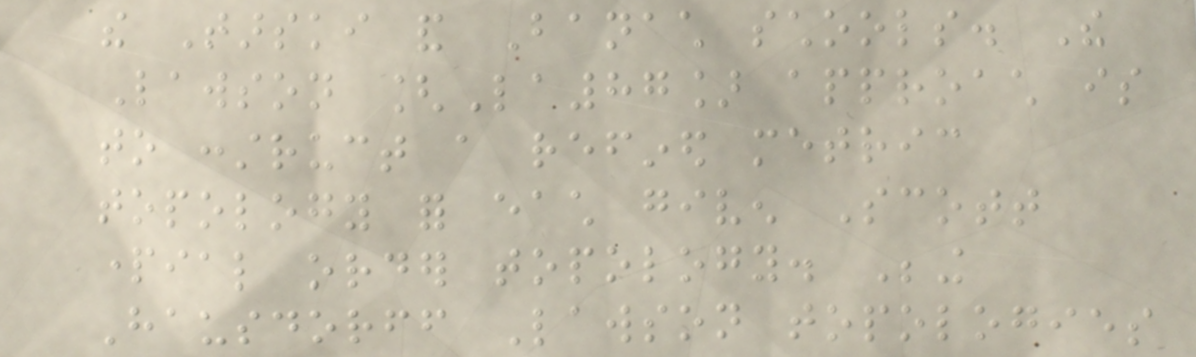the Tarski and Banach schools. The
Lawson [La87] approach is
to construct a refined metric
topology for each given Scott
partial order topology. Being
Hausdorff Lawson topologies
